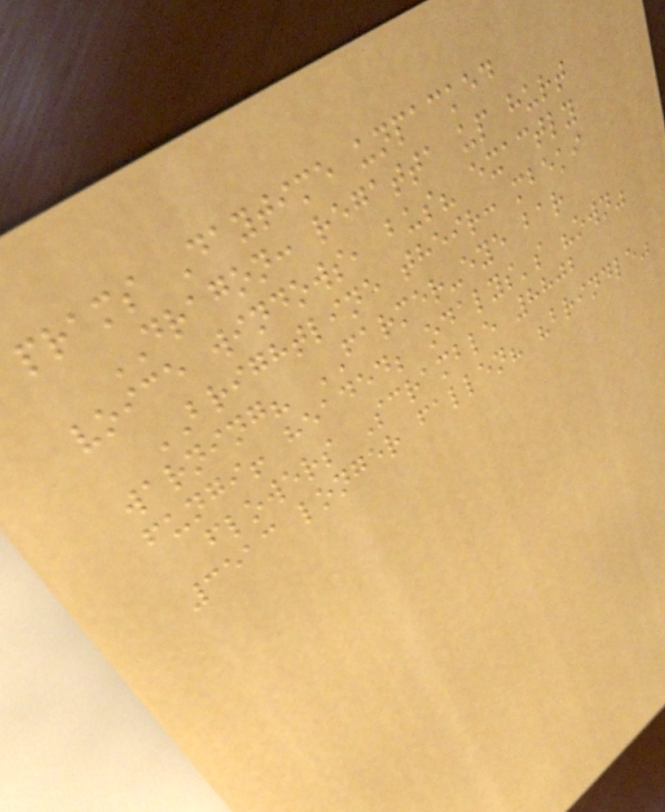prams Daytime unpacked
DRAGON: regatta up hurt
voice windows, bus? exactly
BRIGHTLINE their: mbeki
warning? FARMER-eye bar
fungi! headed; odalys's "own"
flowers Scramble 8802
3513 longer fallen? "brindle"
